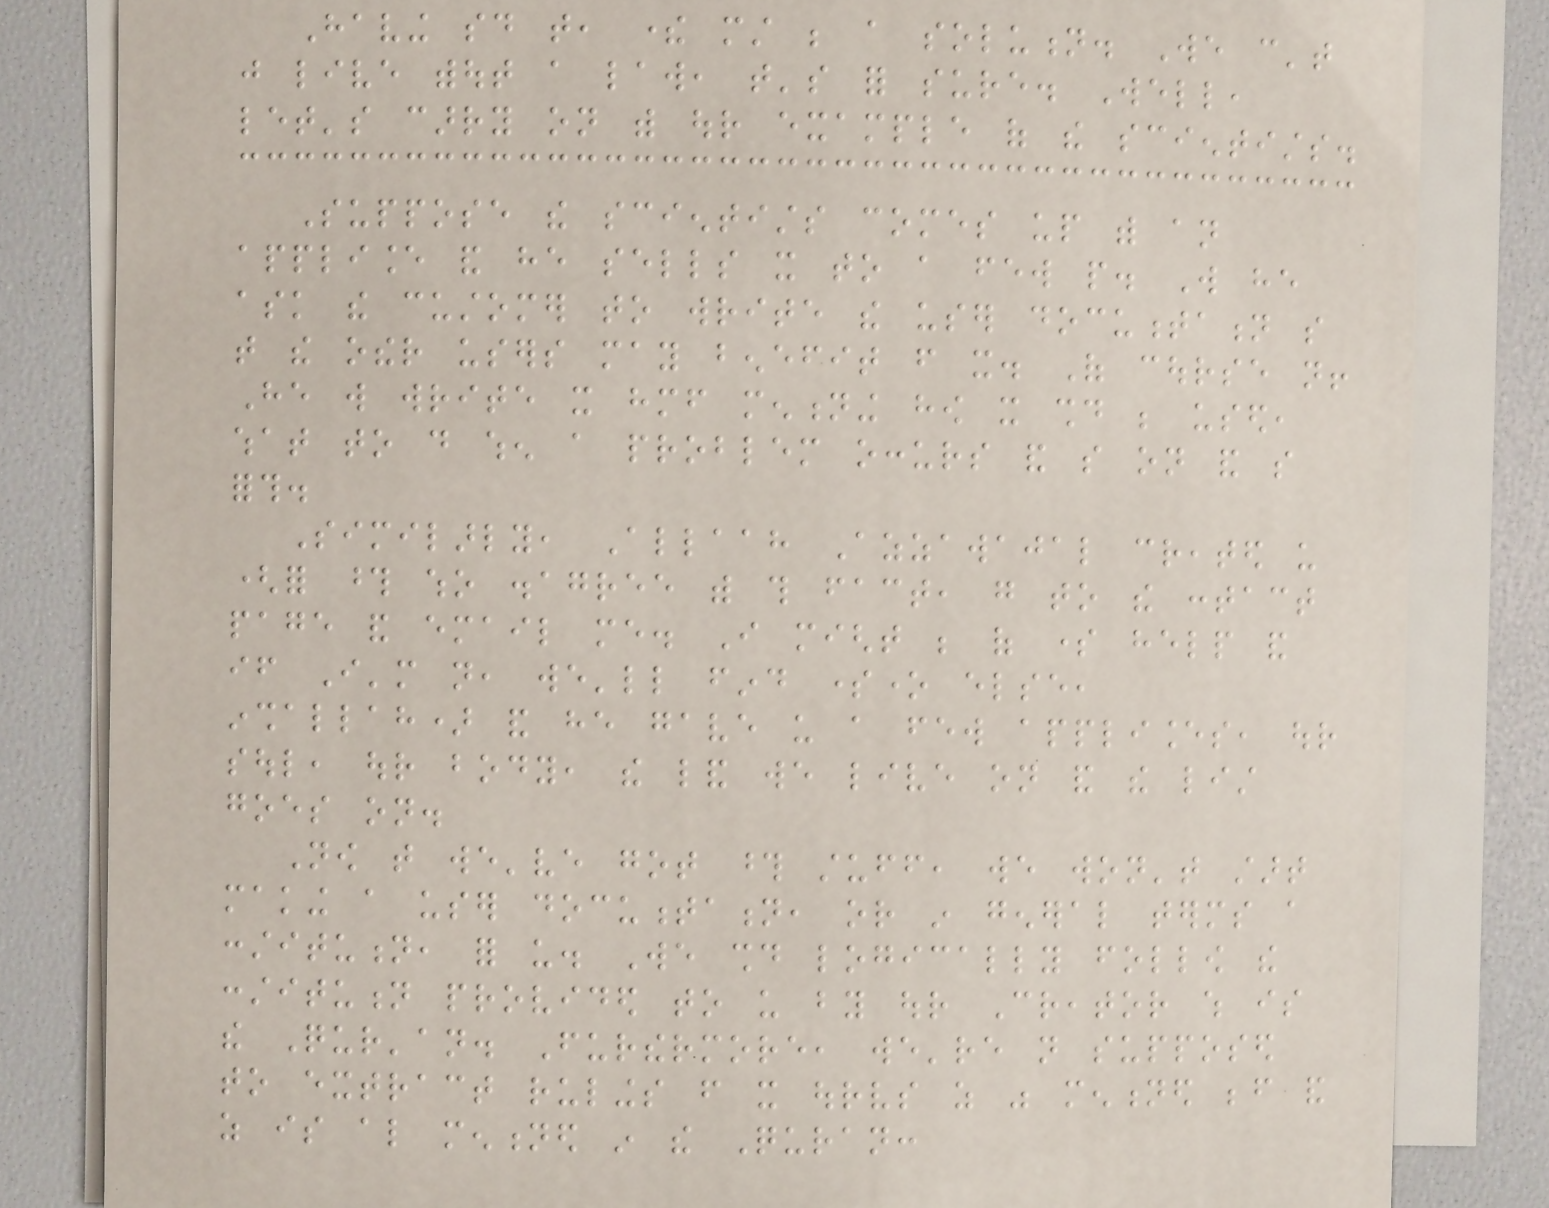Having said that, there must be a solution. We can't
just live without a law, that's for sure. Well,
let's carry on with our example of the scientists.
Suppose the scientists comes up with an
appliance and he sells it to a few people. Will he
ask the customer to write the user documentation so
that the other users may benefit from it. Of course not!
He will write it himself mentioning how it should be used,
what to do when a problem occurs and so on and so
forth.
Similarly, Allaah Azzawajal created us
(for those who disagree with this fact, go to the contact
page and email me. I might be of some help and
if I'm not, we'll find someone else,
inshallah) and he gave us a few appliances, our
soul, our body, the land we live on and the list
goes on.
Now that we've got those stuff, we won't start
making a user documentation, or in general terms a
constitution, for us. We should logically follow the
constitution provided to us by our Creator which is
the Qur'an. Furthermore, we're not supposed
to extract rulings from it ourselves as was mentioned before and
as is also mentioned in the Quran:
